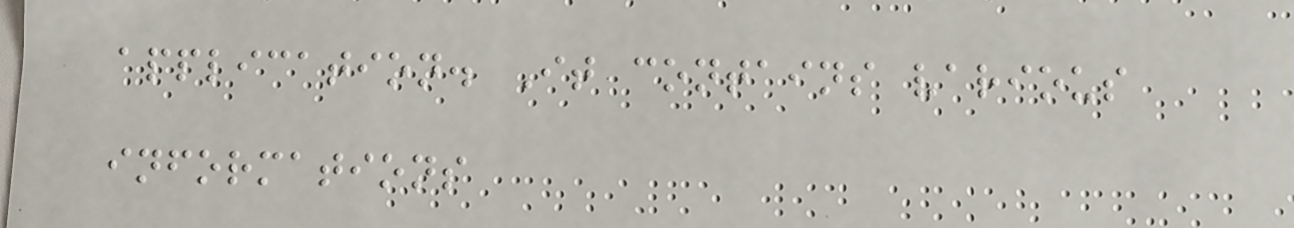application. It contains various
informations
